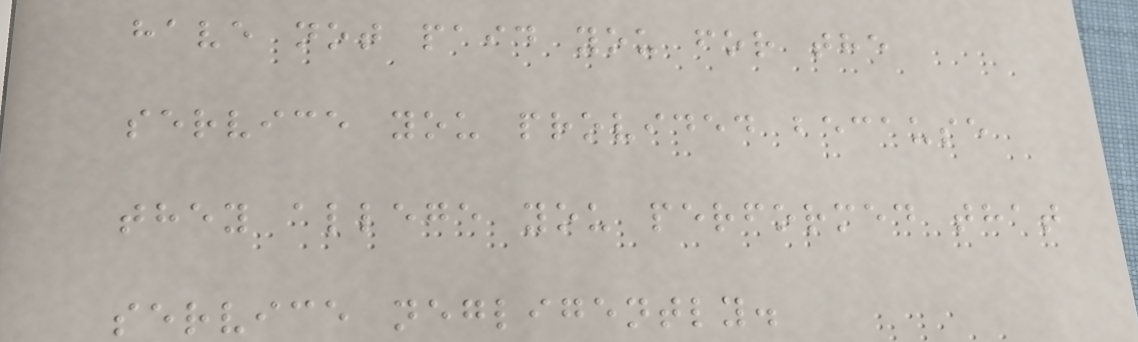have not paid you for the
service you provided because
they allege you performed that
service negligently.
